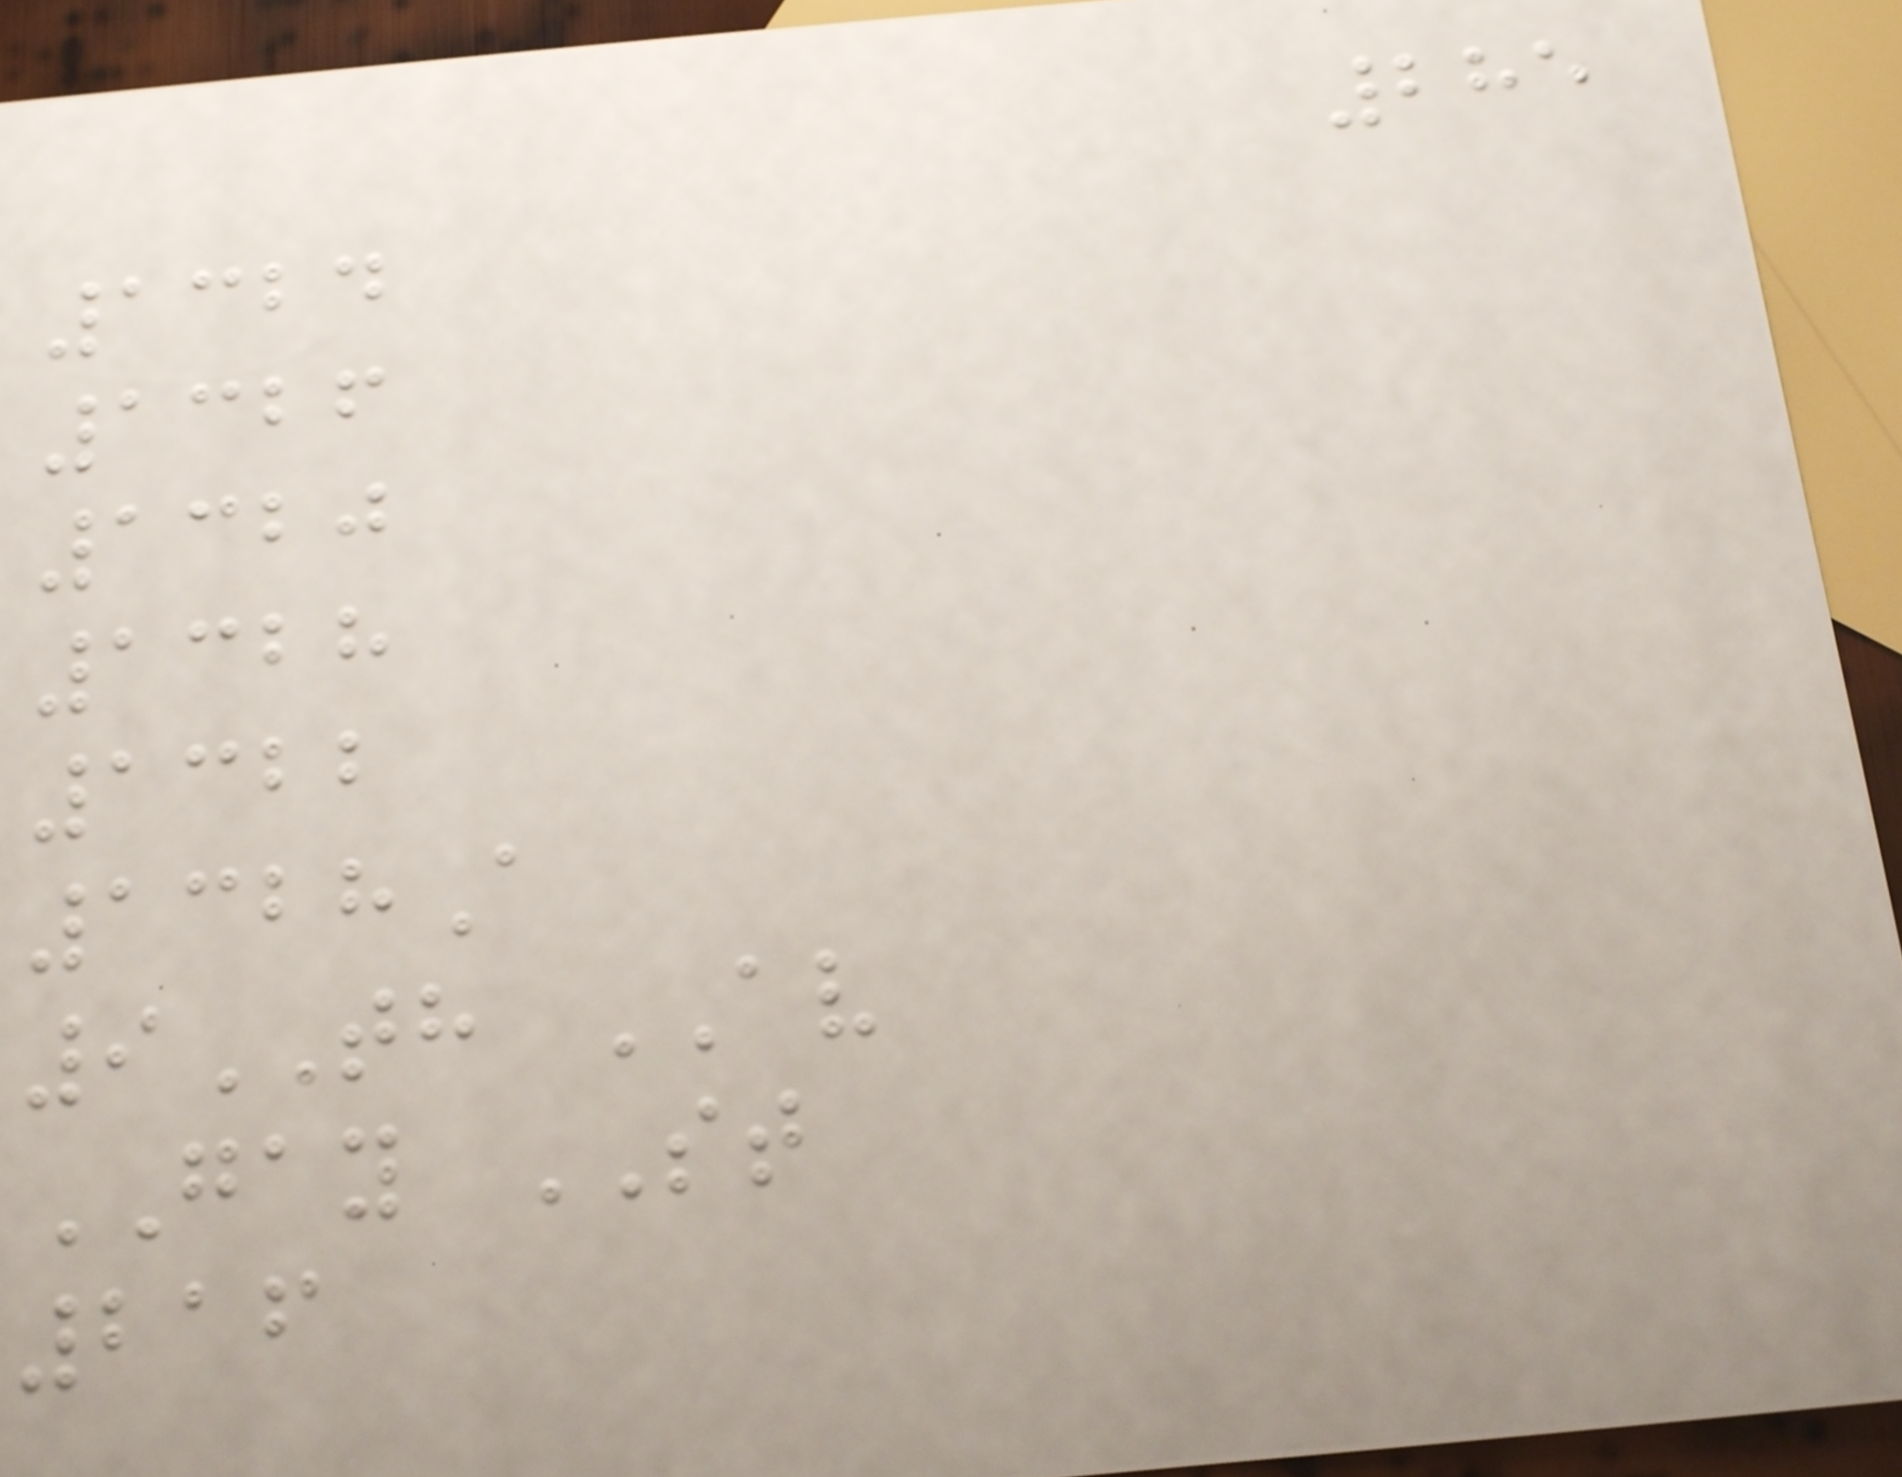285
1324
1326
1320
1328
1322
1328A
9TH AV
GAY ST
216
